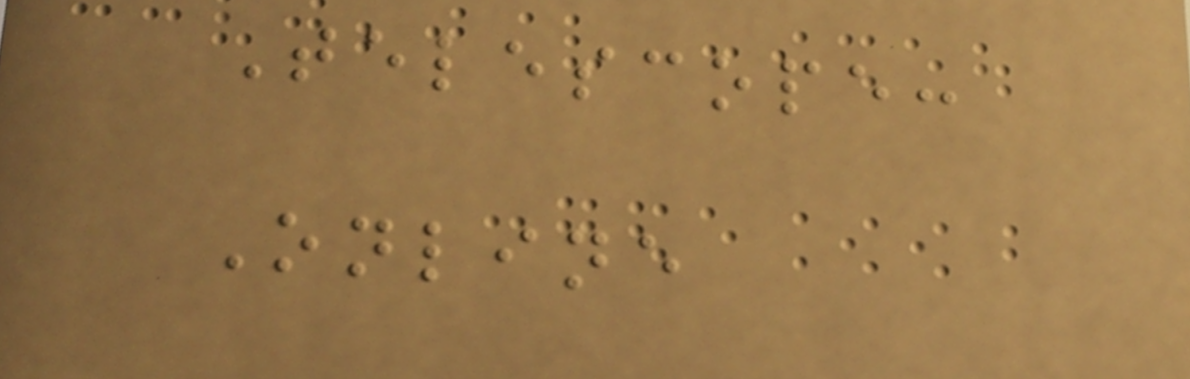Telescope:
Online
